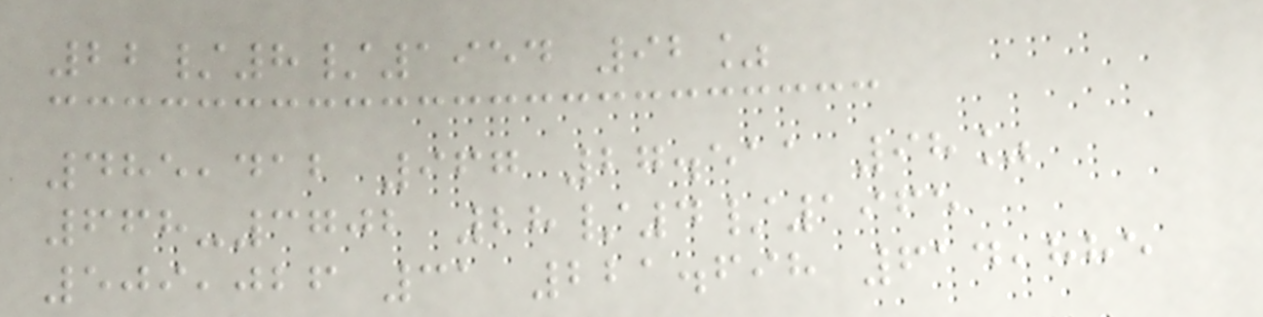22/8/1954 92%
485,412 967 27.511 98%
668-3702 28/4/1965
509,026 31 221.698 614,885
